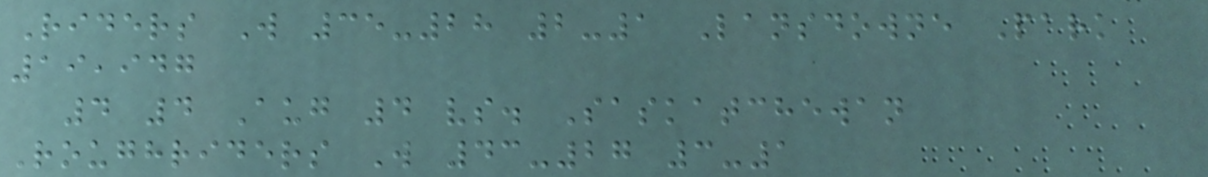Riders W 35-28 2-1 Lansdowne Park
19,947
4 4 Aug 4 vs. Saskatchewan
Roughriders W 43-27 3-1
